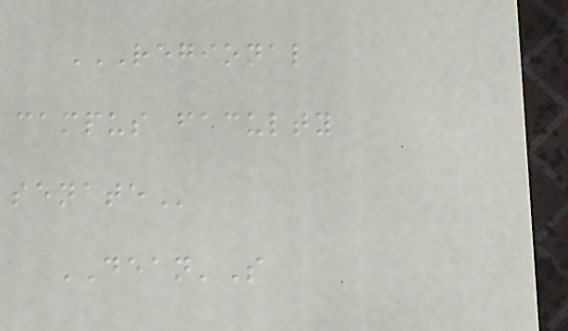REGIONAL
CAMPUS FACULTY
SENATE
DEAN'S
